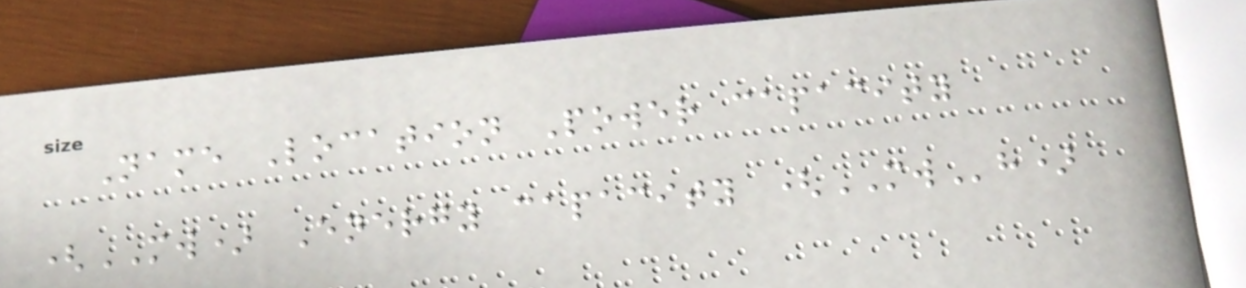Name Location Power capacity
(MW) Energy capacity (MWh)
